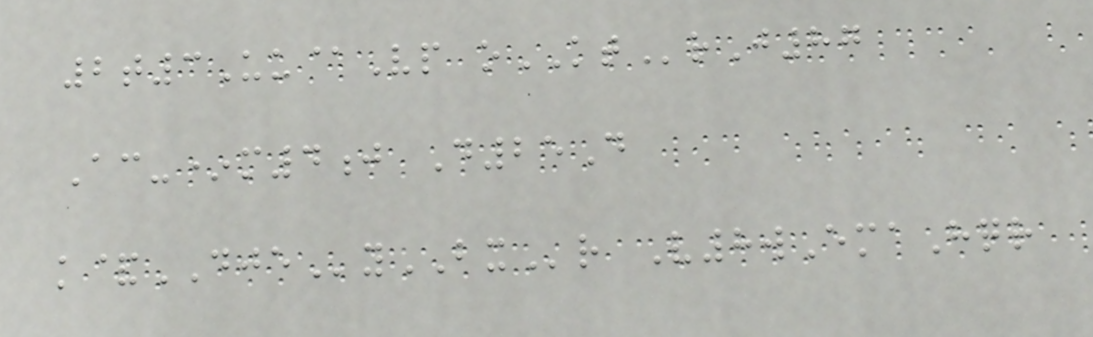2t3Uu@Vp oKTrJ87
Ac-*m4j D25D
k&DJEyBXr V8wEmaHqr
